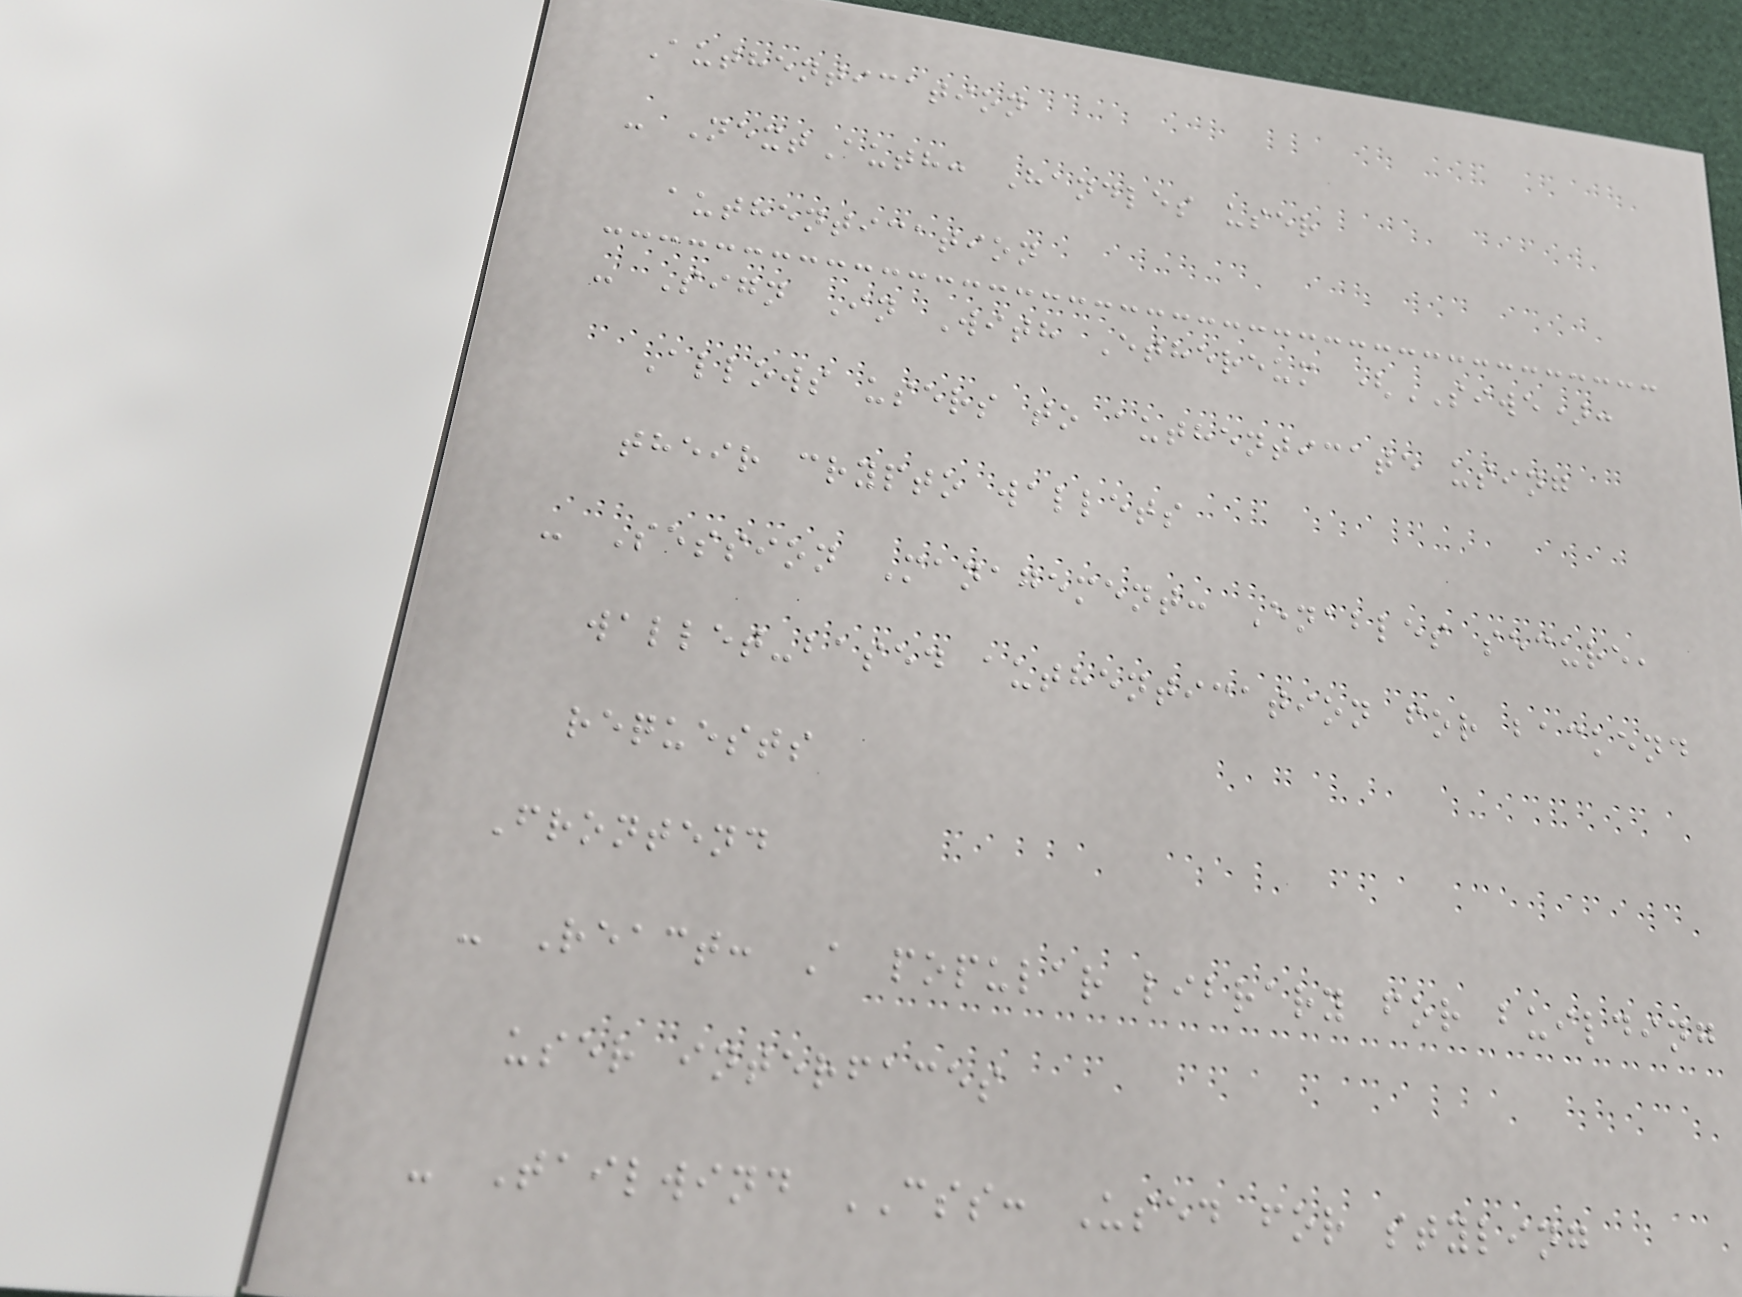Authentication
- NextAuth: Handles user
authentication
- Sign In With Ethereum (SIWE):
Allows users to authenticate using
their crypto wallets
- Session Management: Enables secure,
wallet-based authentication for backend
requests
Frontend
- React: A popular library for building
user interfaces
- Tailwind CSS: Used for styling
